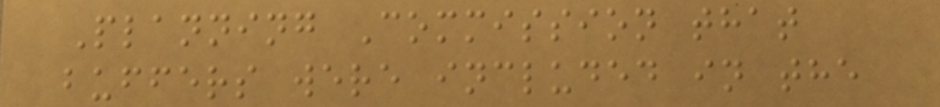Planning Commission that
buffers were included in the
